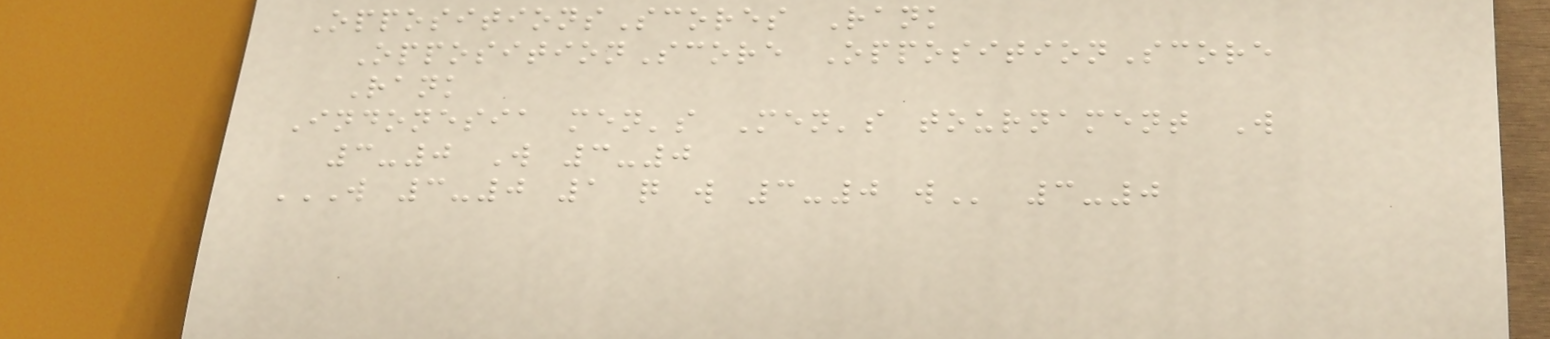OppositionsScores Rank
OppositionScore OppositionScore
Rank
Indonesia men's Men's tournament W
3-0 W 3-0
W 3-0 1 Q W 3-0 W 3-0
